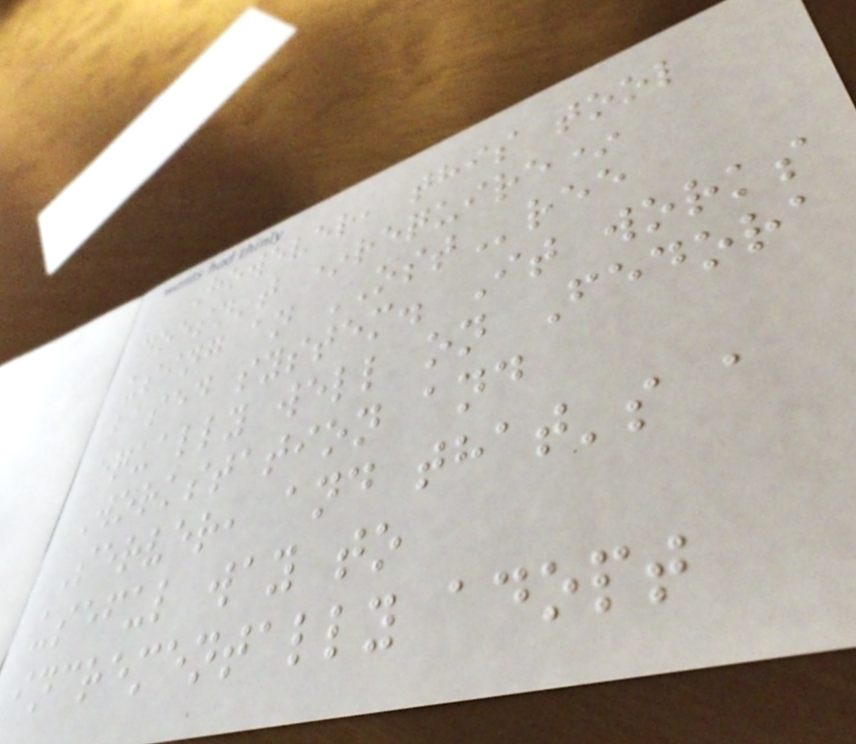However, this tool
doesn't *require*
using an OSTree
based system. It works
equally well on Fedora
Workstation and
Server, and that's a
useful way to
incrementally adopt
